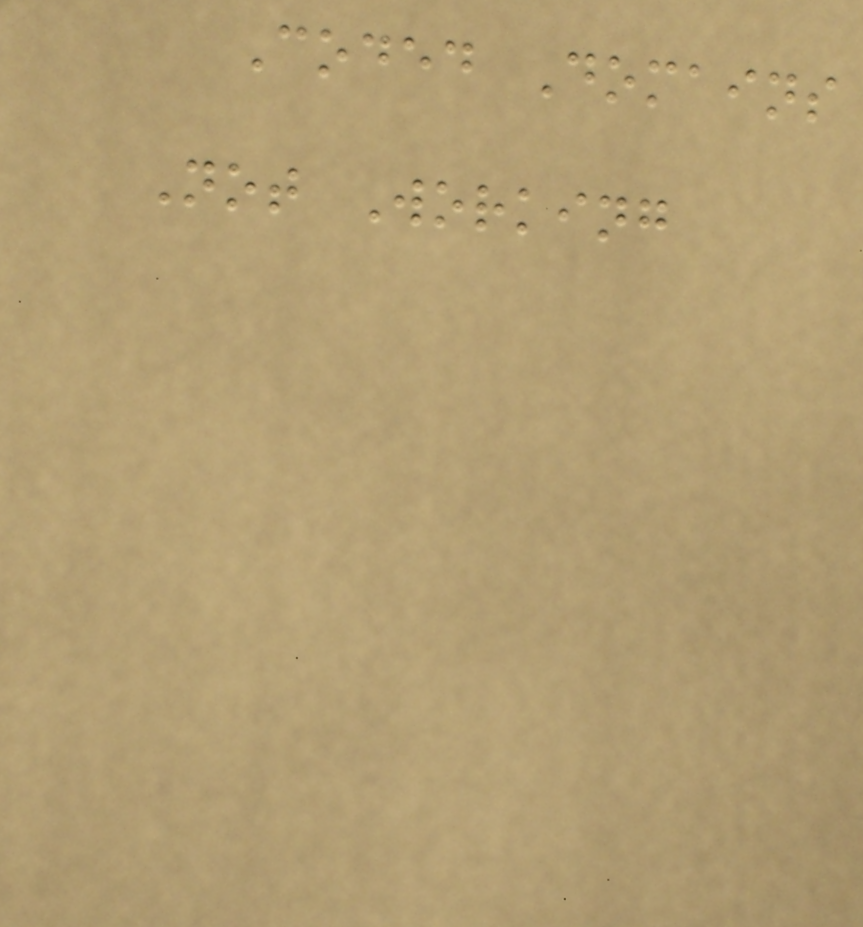Coded Domains
Not Working
